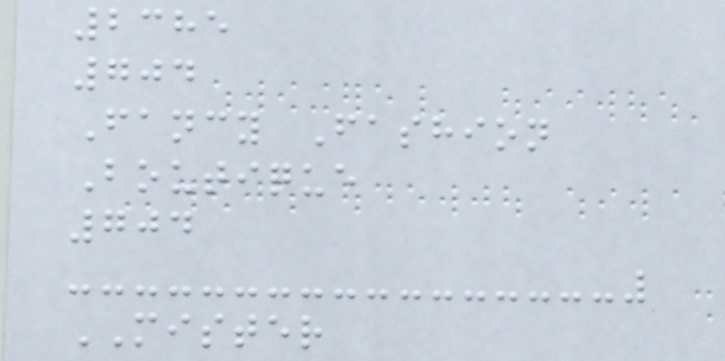2385
704
Fancy Fashion
Boutique
704
MISTER
